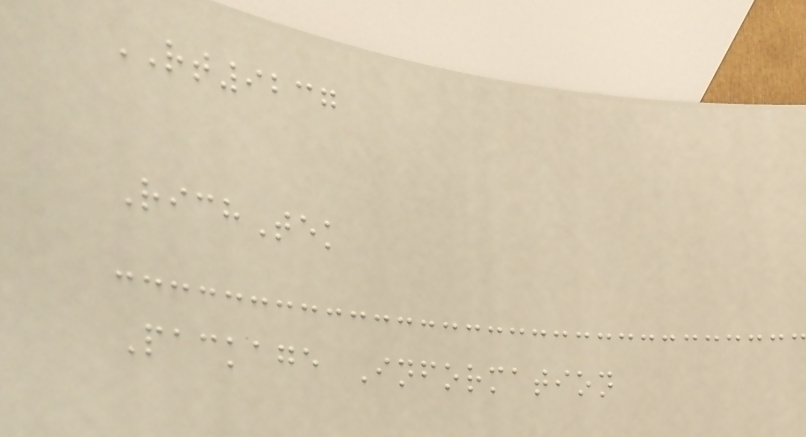RT9237
RichTek
Package Information
